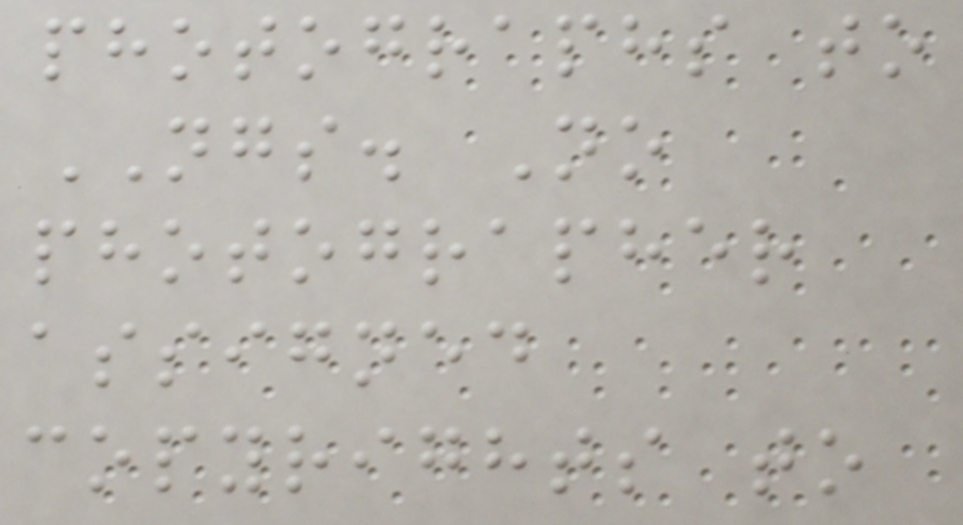photographs to
NGS. No
photographer
assigned
copyrights to
